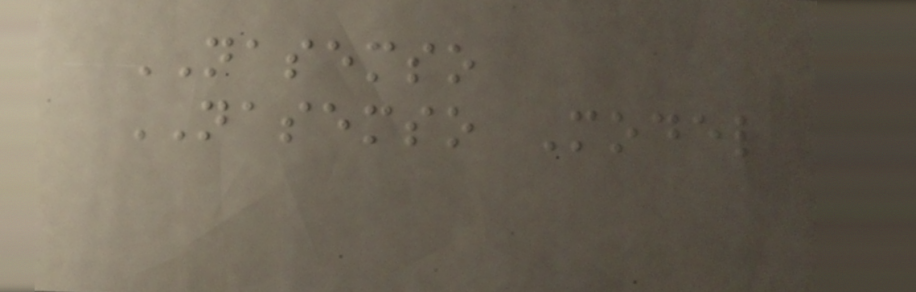NASEMSO
NASEMSO Model
